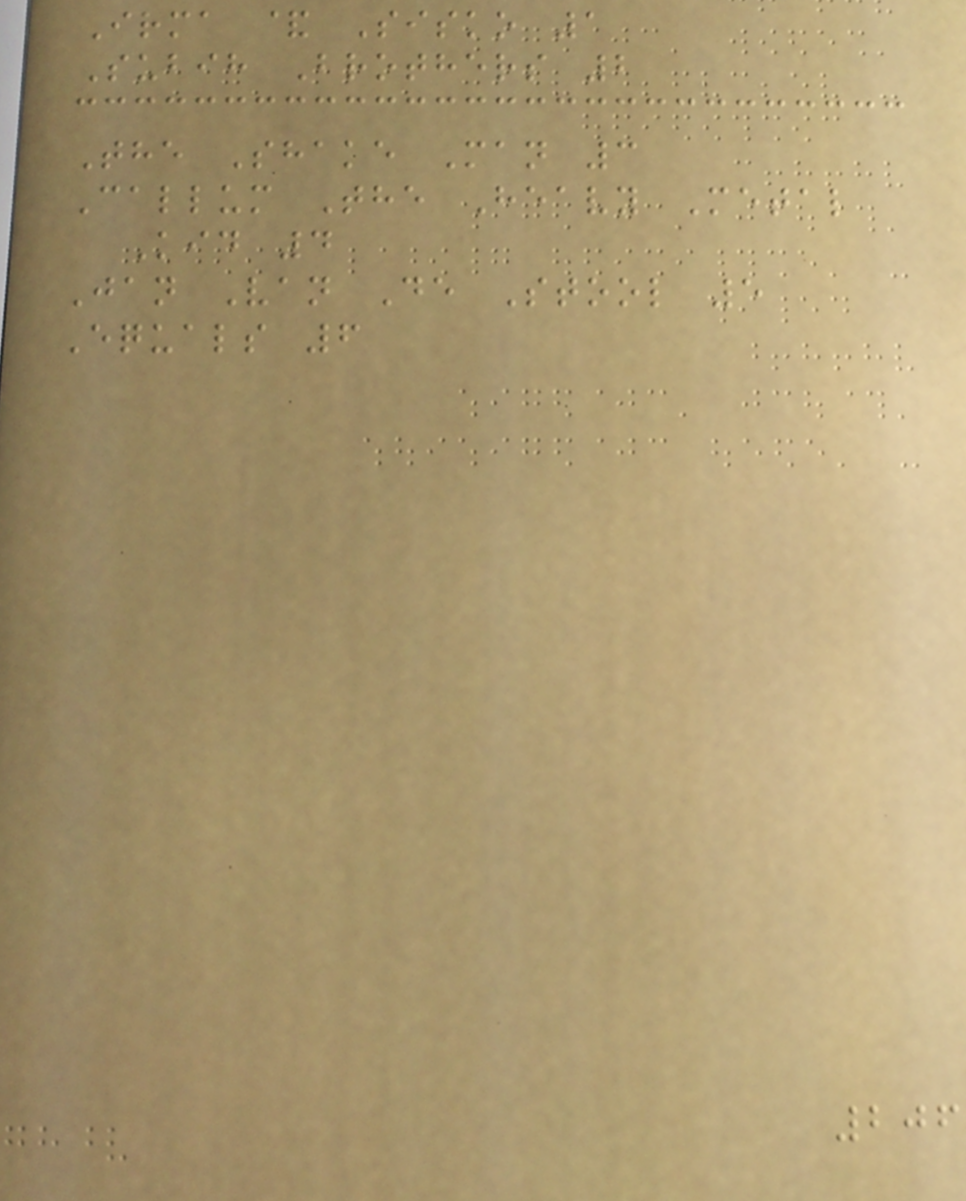Irma & Sisko 1
Subih Brothers 2
The Shake Man 3
Callum The Heavy Metal
Kid 4
Jan Van De Stool 5
Equals 6
206
